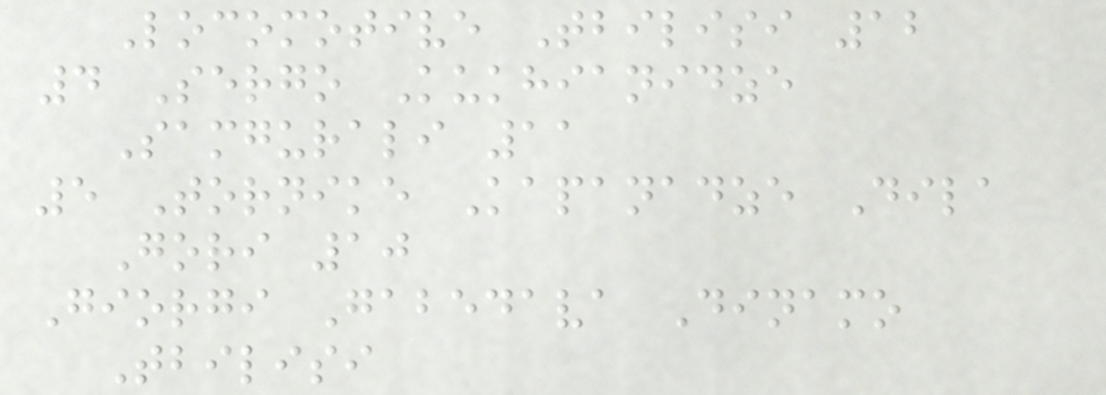Locomotive Tbilisi 12
4 Sergo Kukhianidze
Samgurali 11
5 Tornike Kapanadze Dila
Gori 10
Giorgi Gabedava Dinamo
Tbilisi
